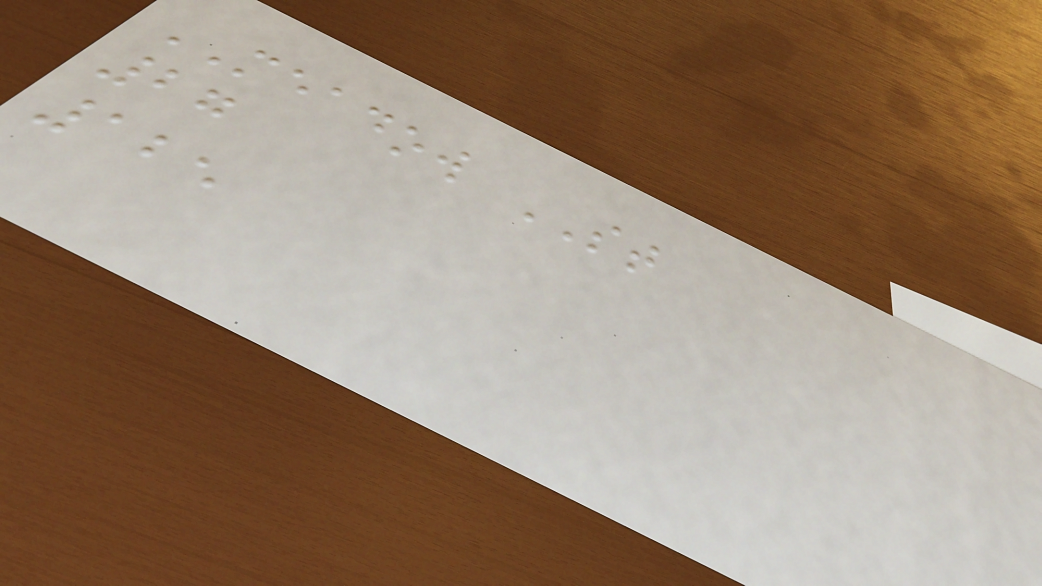MEADOW ST
27
125
